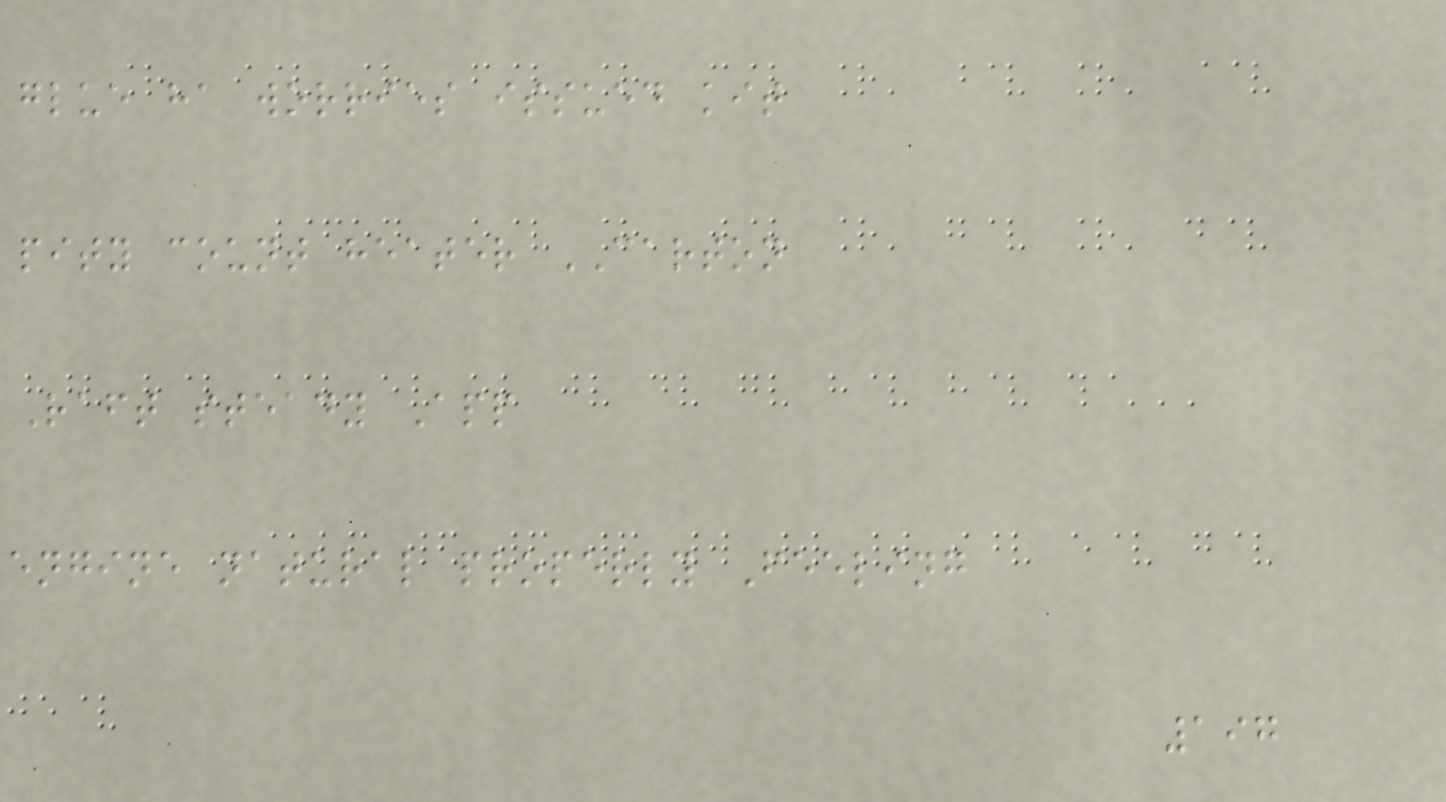glue ha worries issued kit
pity count heater CARTON
Raft steady App
engine natural properly Feeling
197
